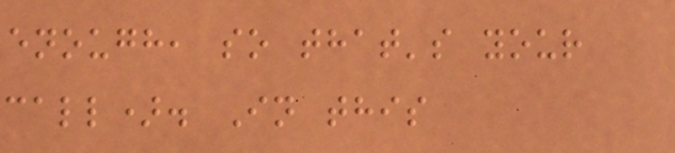enough, so that's your
call). In this
